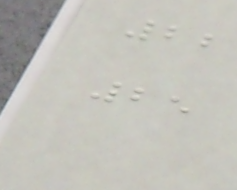22
25
